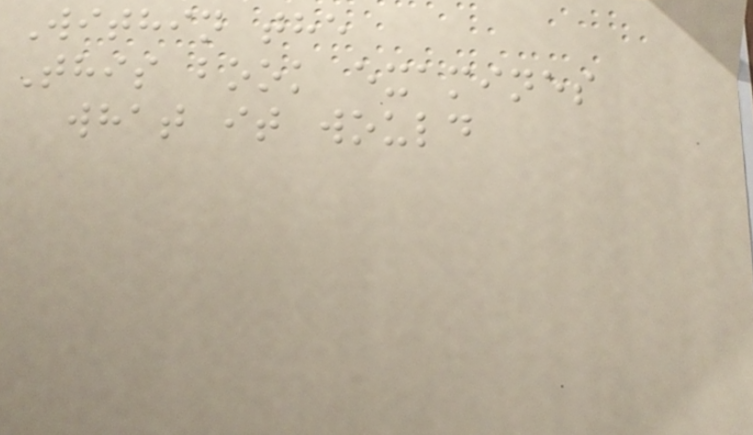Within the
This book examines
what it would
